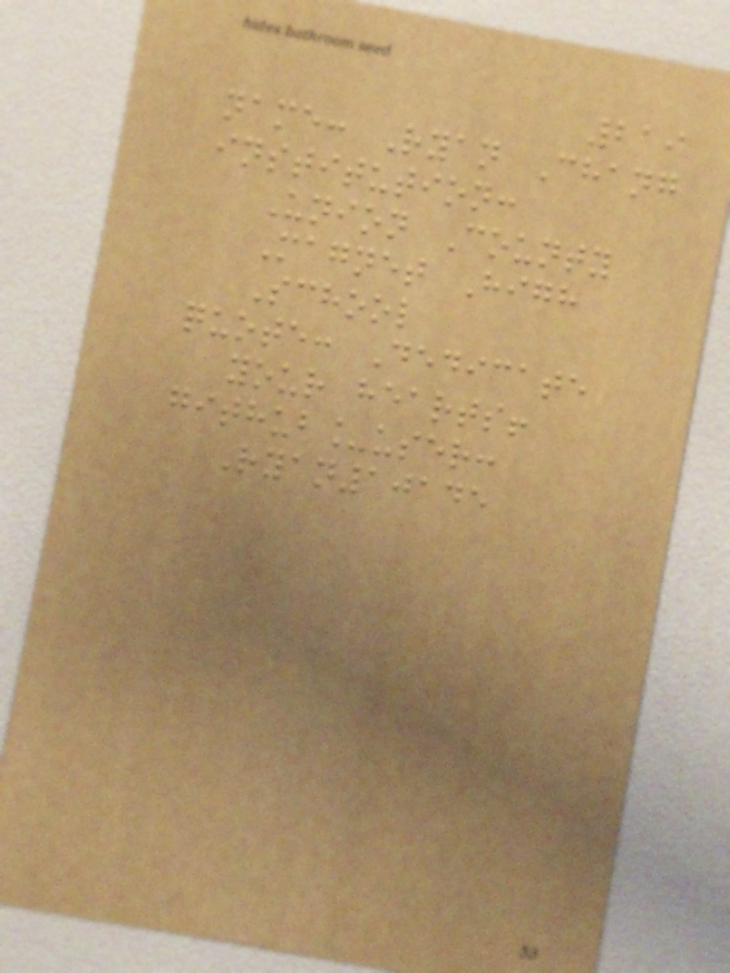219
name: Ryan Chang
institution:
Union County
Magnet High
School
quote: Dedicate
your hearts!
github_user:
Ryan10145
